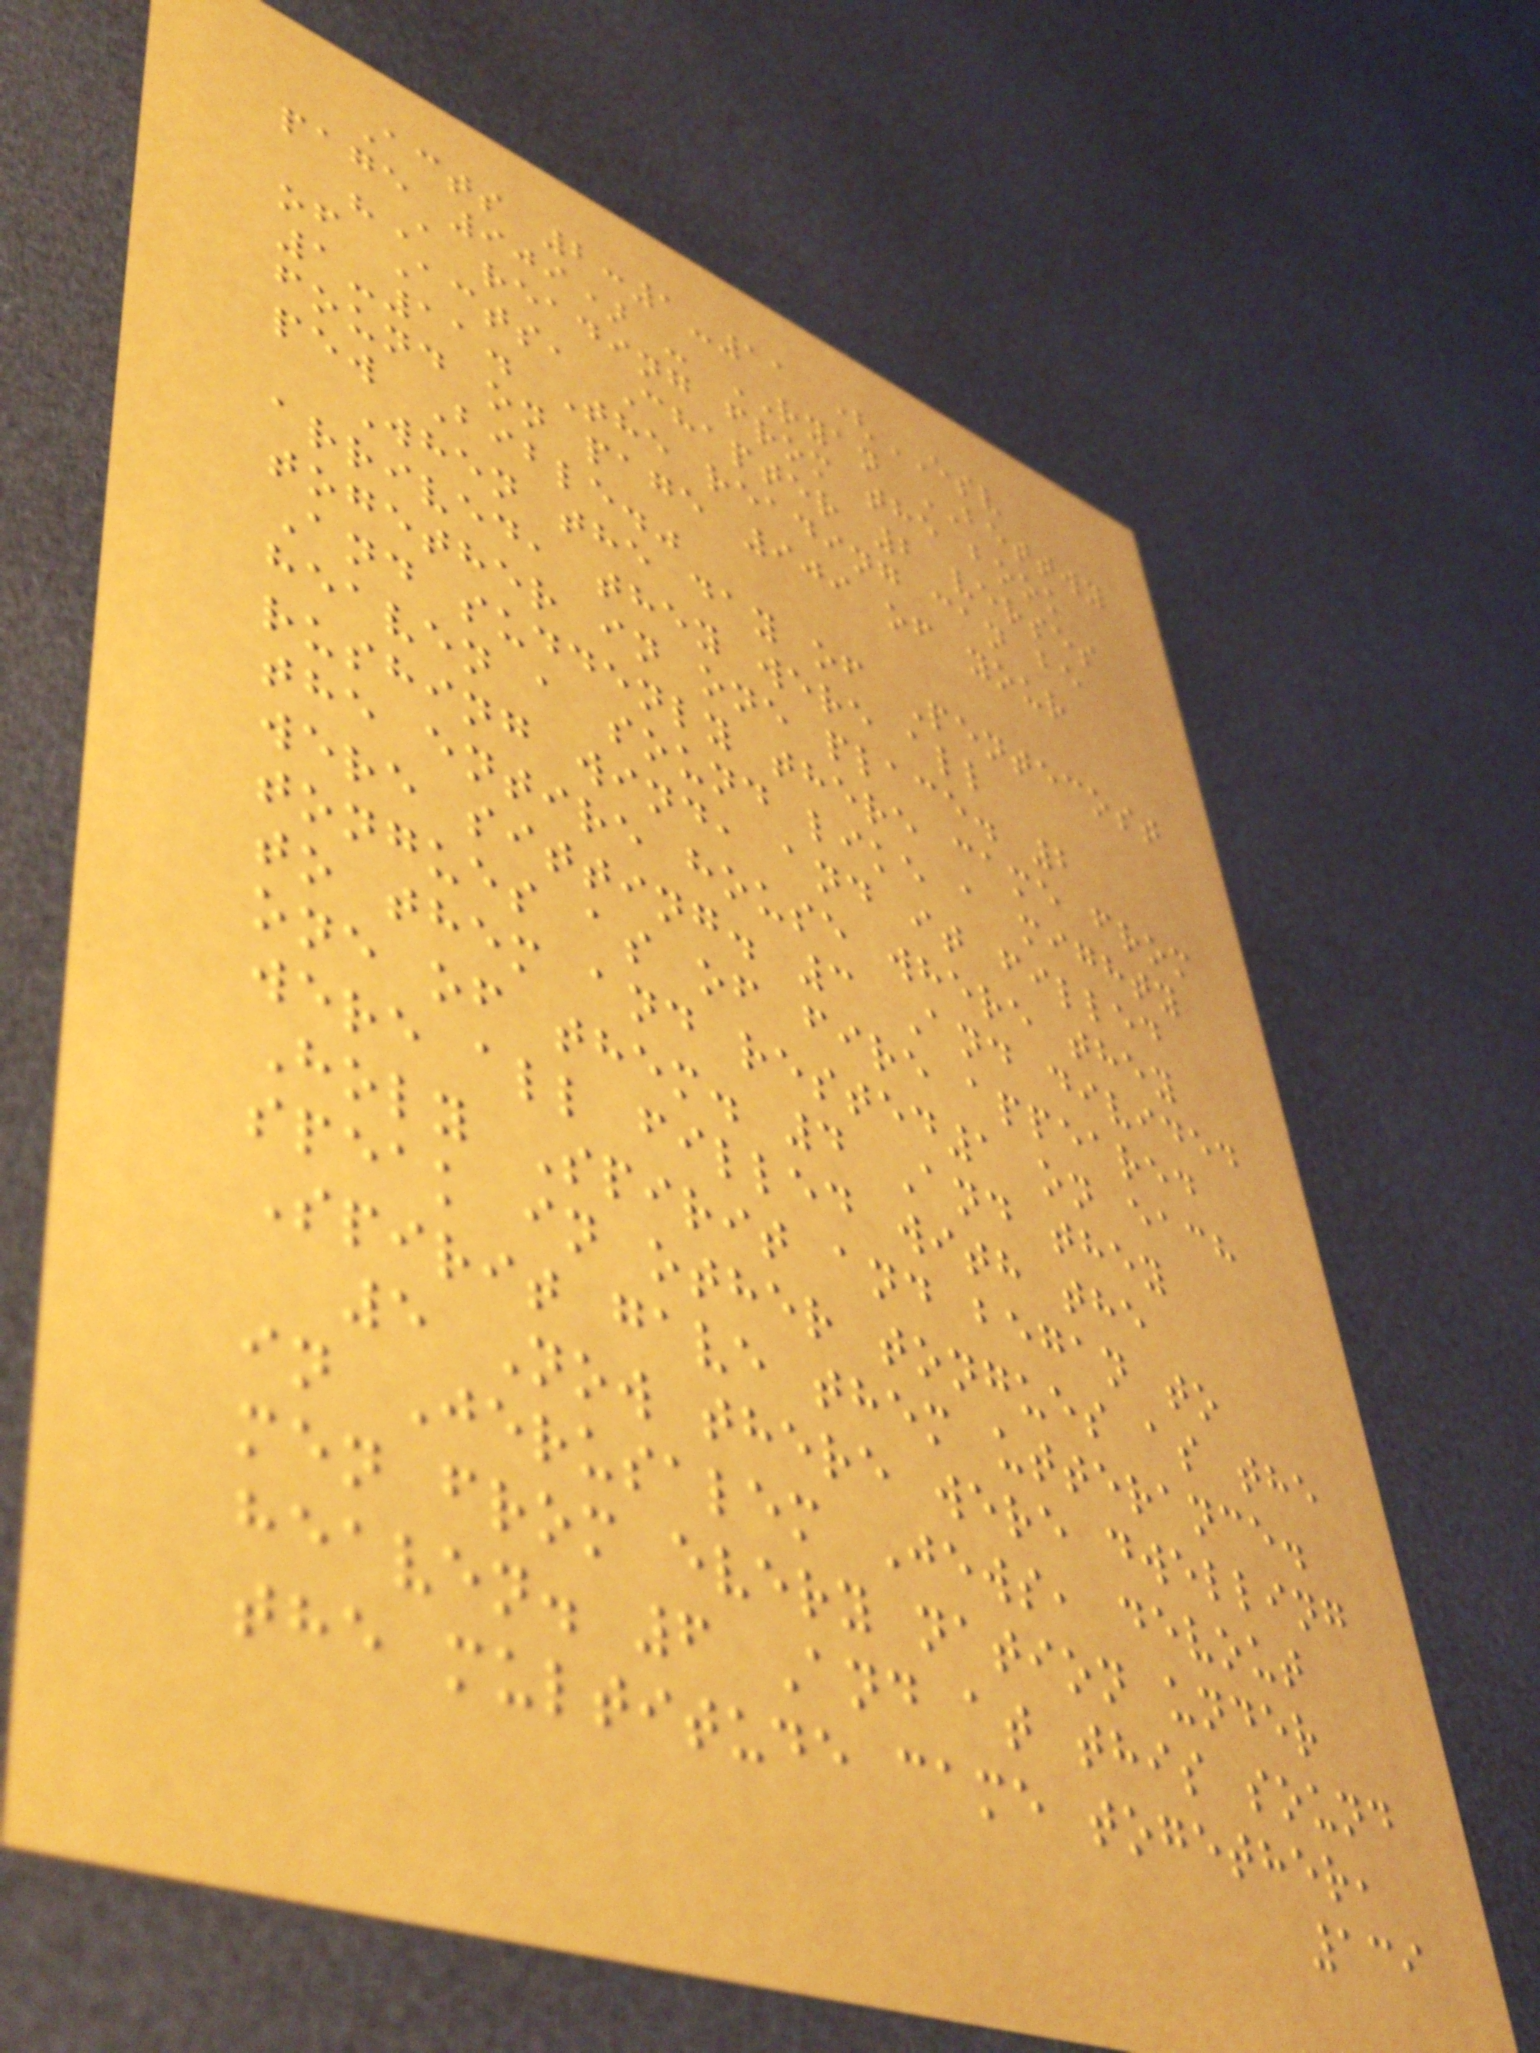Acts 2:1-11 (ESV
page 909) - RYAN BETTWY
"A reading from the book
of Acts, Chapter 2 verses
1-11. The reading can be
found on page 909 of your
pew Bible."
When the day of Pentecost
arrived, they were all
together in one place. 2
And suddenly there came from
heaven a sound like a mighty
rushing wind, and it filled
the entire house where they
were sitting. 3 And divided
tongues as of fire appeared
to them and rested1 on each
one of them. 4 And they
were all filled with the
Holy Spirit and began to
speak in other tongues as the
Spirit gave them utterance.
5 Now there were dwelling
in Jerusalem Jews, devout
men from every nation under
heaven. 6 And at this sound
the multitude came together,
139
